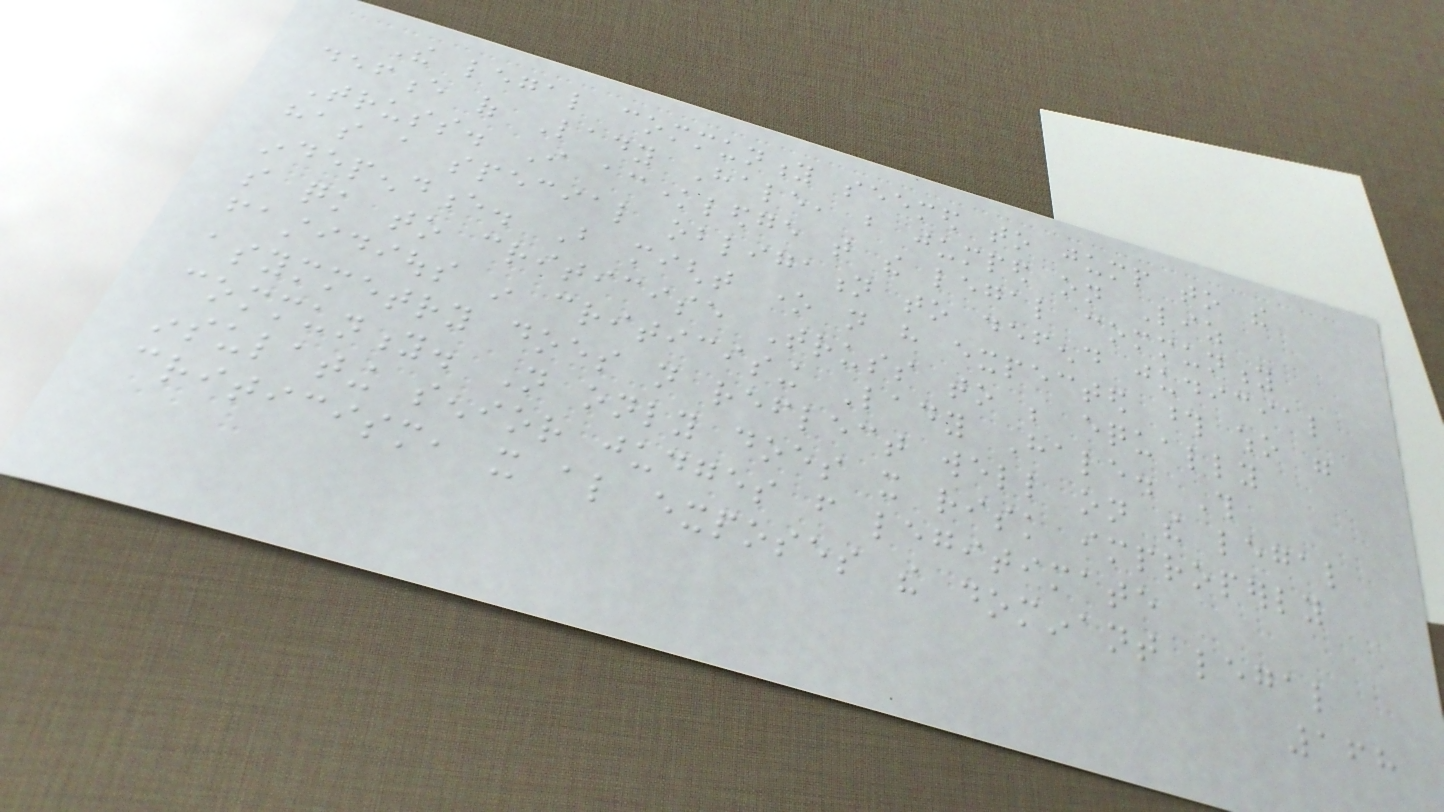The legal community seemed to jump to the
defence of Lady Hale, but jumped on Liz
Truss. I acknowledge that the legal community
has a special obligation to defend judicial
independence. But might one not have expected those who were
so quick to criticise Truss to be equally
fastidious in criticising Lady Hale. This
asymmetry does not reflect well on the legal
community. Not only does it risk improperly
insulating senior judges from legitimate
criticism, it also exposes the dominant legal
168
